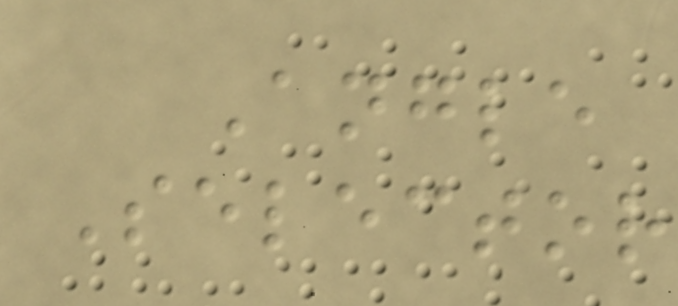Angle
Selector
